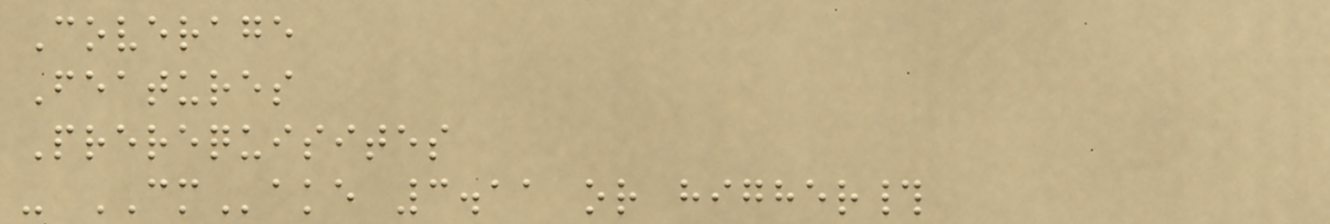Coverage
Features
Prerequisites
- CMake 3.11 or higher#
